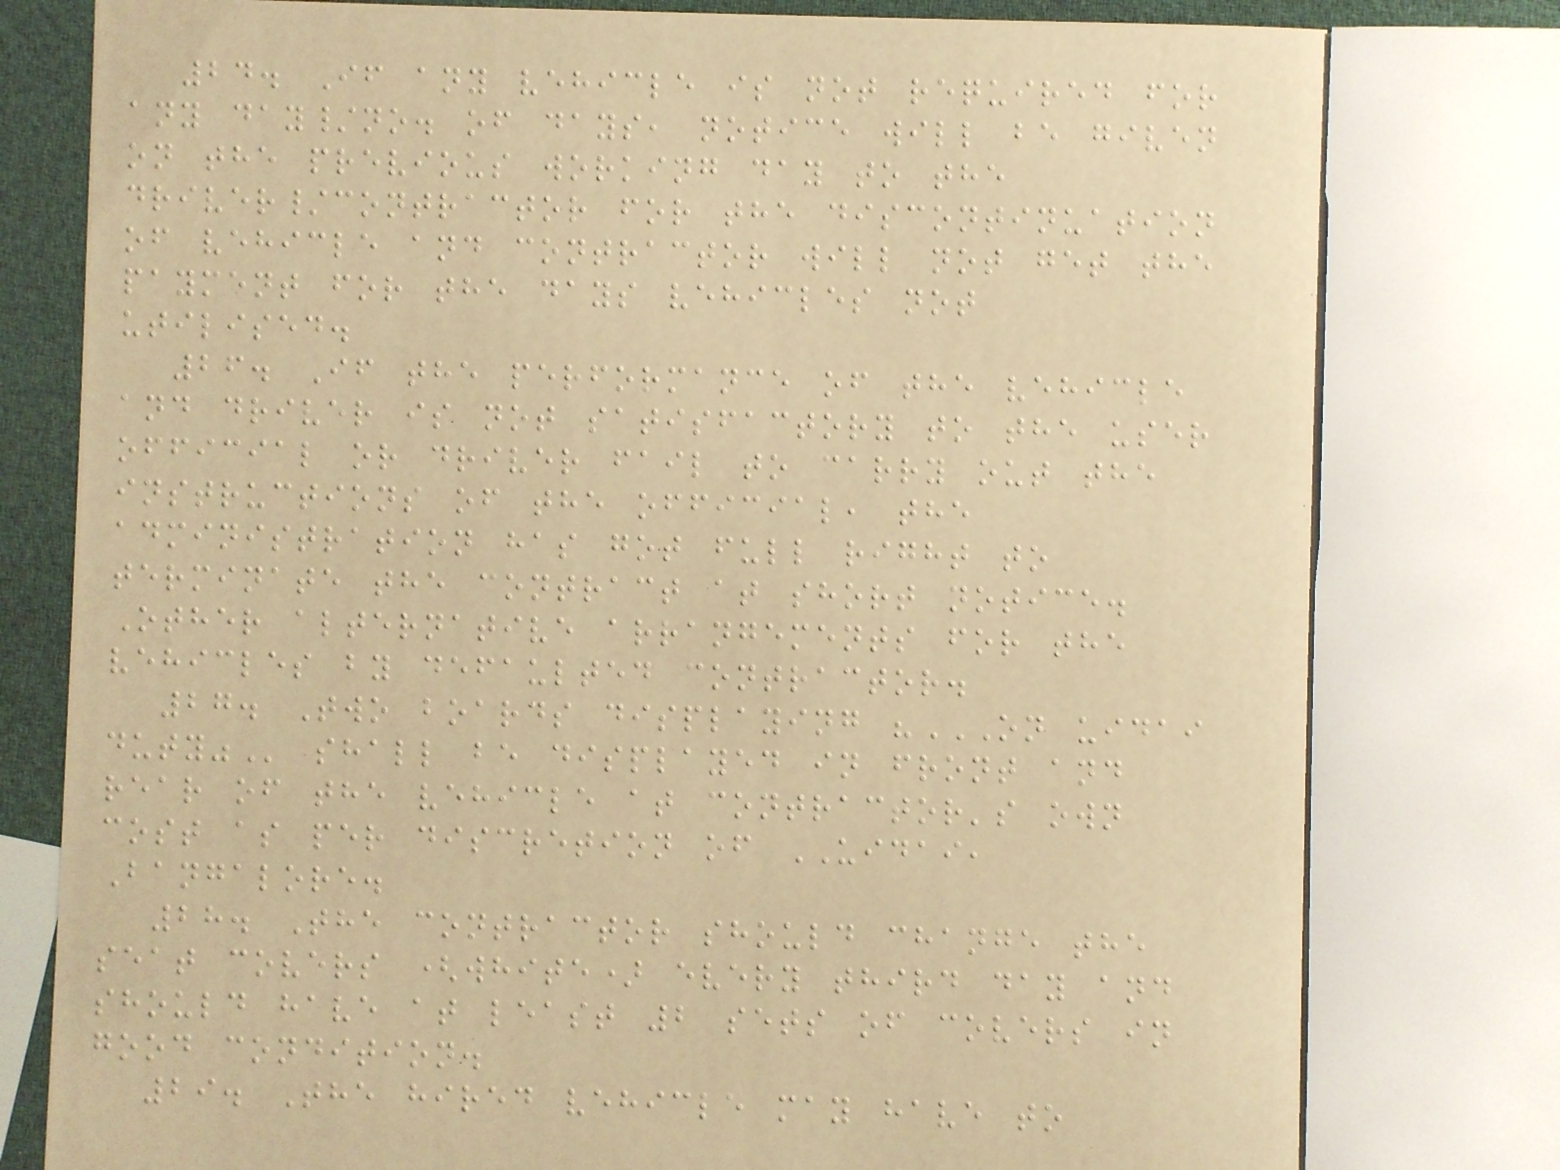24. If any vehicle is not required for
any day/no. of days, notice will be given
on the previous working day to the
driver/contractor for the discontinuation
of vehicle and contractor will not get the
payment for the days vehicles not
utilised.
26. If the performance of the vehicle
and driver is not satisfactory to the user
official or driver fail to carry out the
instructions of the official, the
administration has got full right to
terminate the contract at short notice.
Other alternative arrangements for the
vehicles by defaulted contractor.
27. Two boards displaying "ON UIDAI
DUTY" shall be displayed in front and
rear of the vehicle at contractor's own
cost as per discretion of UIDAI,
Bangalore.
28. The contractor should change the
seat covers (white) every third day and
should have at least 2 sets of covers in
good condition.
29. The hired vehicle may have to
